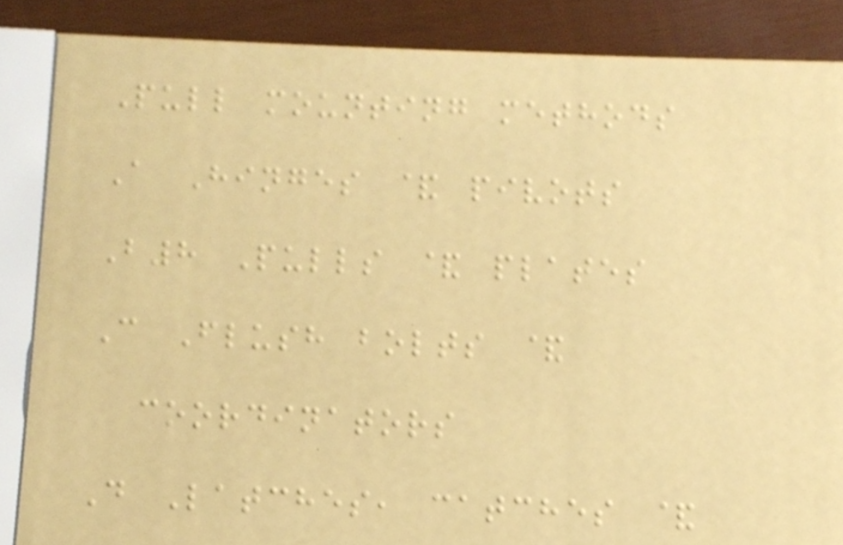Pull mounting methods
A Hinges & pivots
B8 Pulls & plates
C Flush bolts &
coordinators
D Latches, catches &
